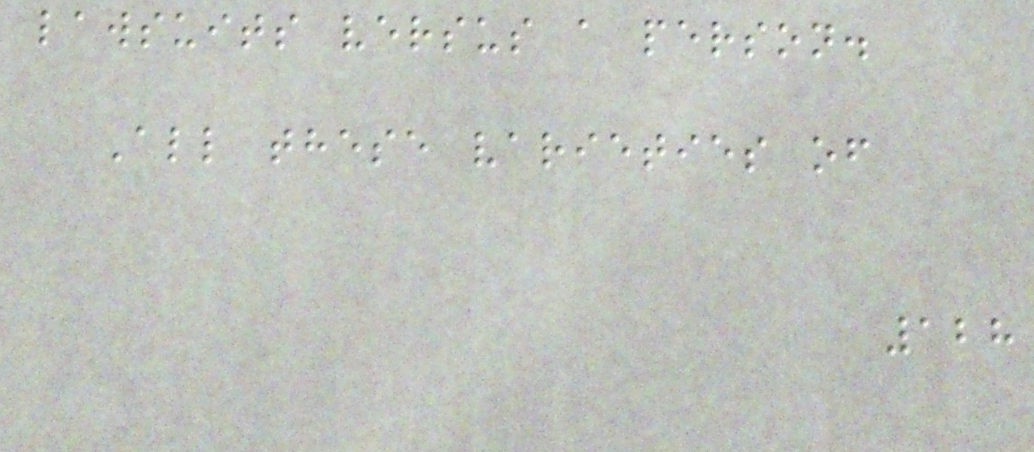lawsuits versus a person.
All these varieties of
128
